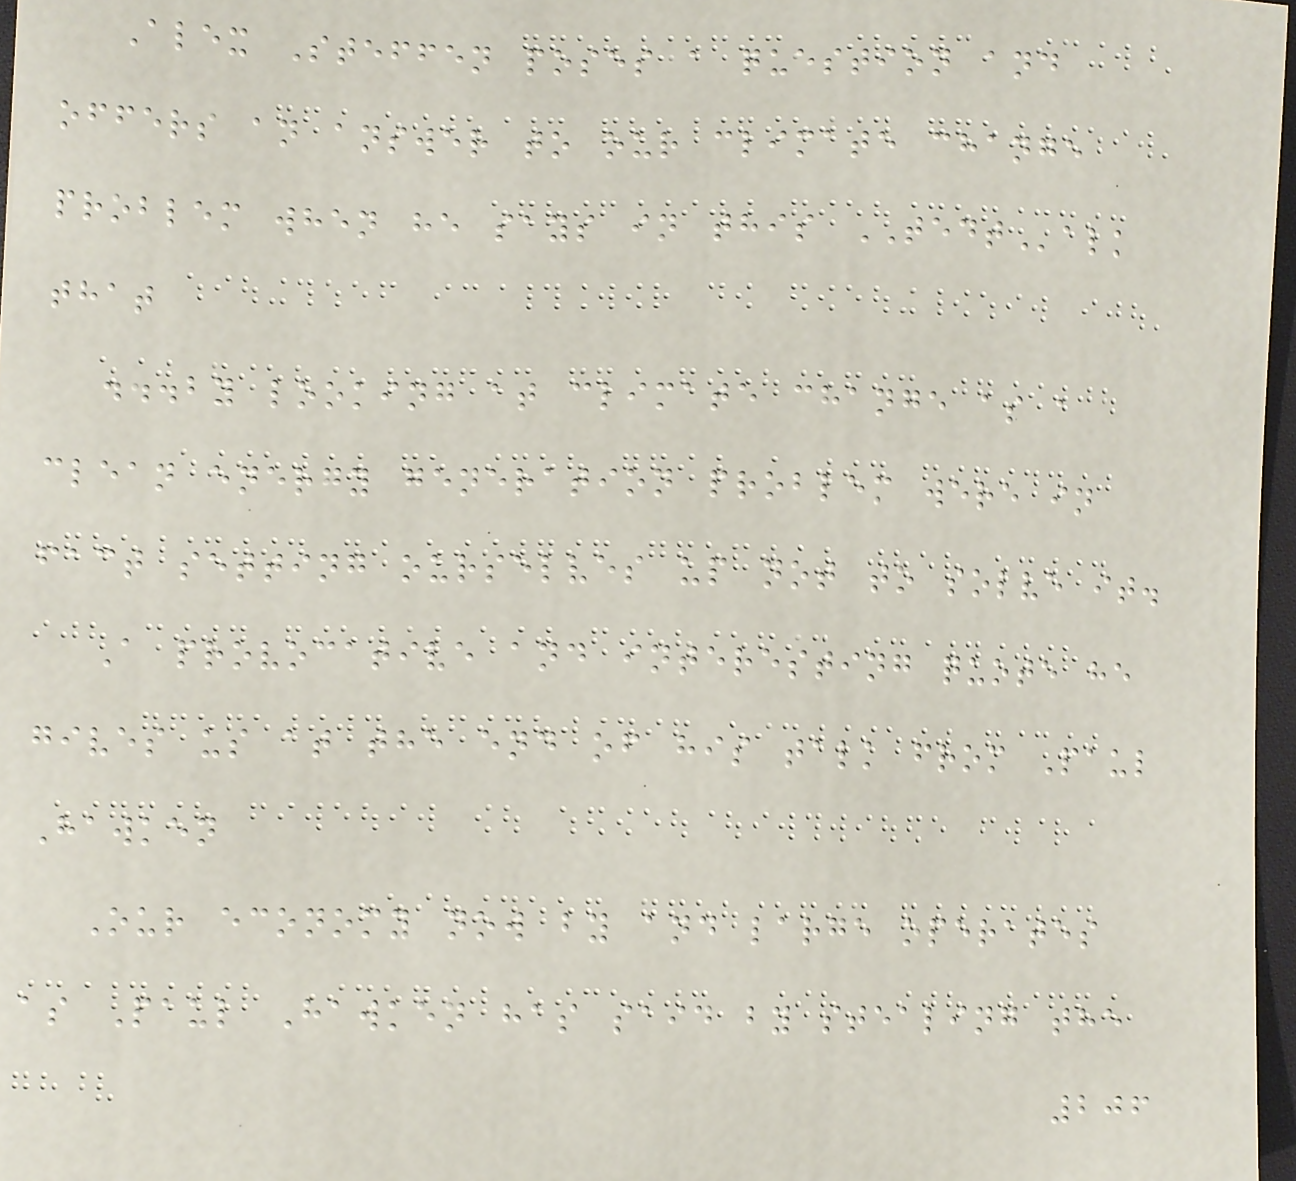Alex Steffen poses a question and
offers an answer to our climate change
problem when he says in this TEDTalk
that
...by looking at climate change as a
clean energy generation problem were in
fact setting ourselves up not to solve it.
A provocative and interesting quote he
gives us at the end of his talk from Paul
Hawken
Our economy now by and large operates
as Paul Hawken has said by stealing the
206
